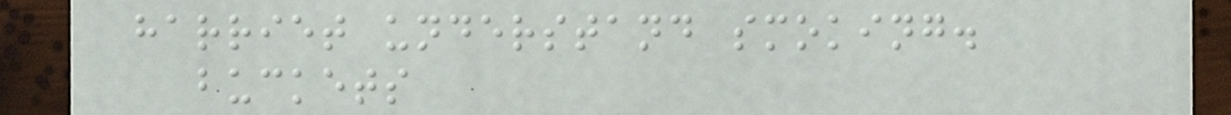harriet understand smoking.
buckets
